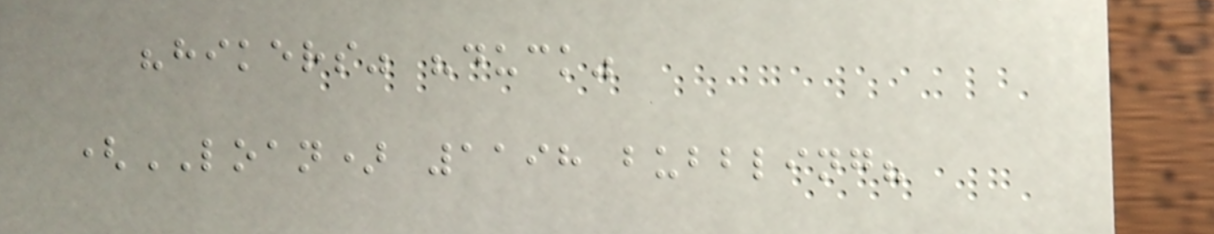"hikers" "duck"
(LOAN) 1198 bubbling?
